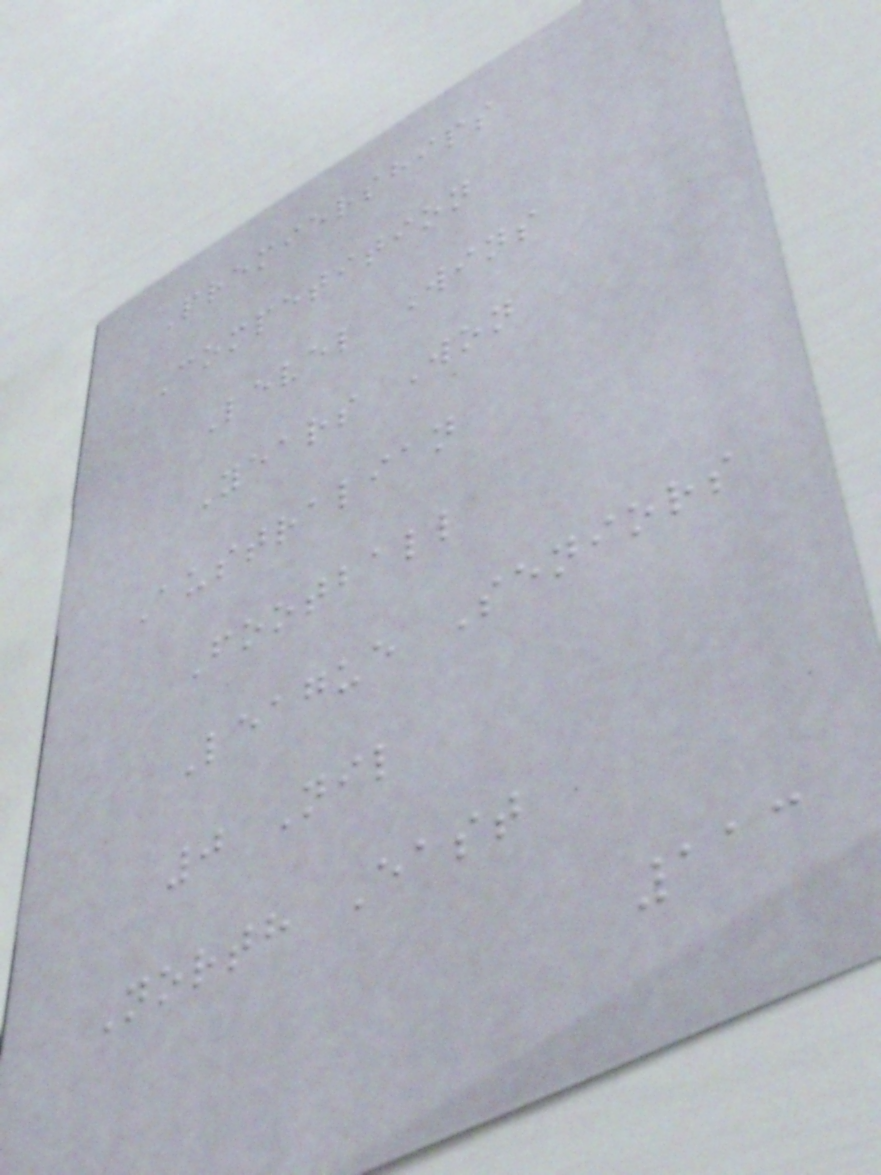Premierships
Competition
Level Wins
Years Won
Australian
Football
League Seniors
0 Nil
North East
113
